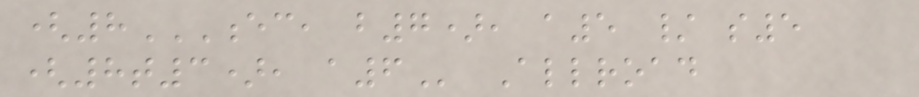(8EC, B7), A5 / S5
(8T3), A6 Allroad
